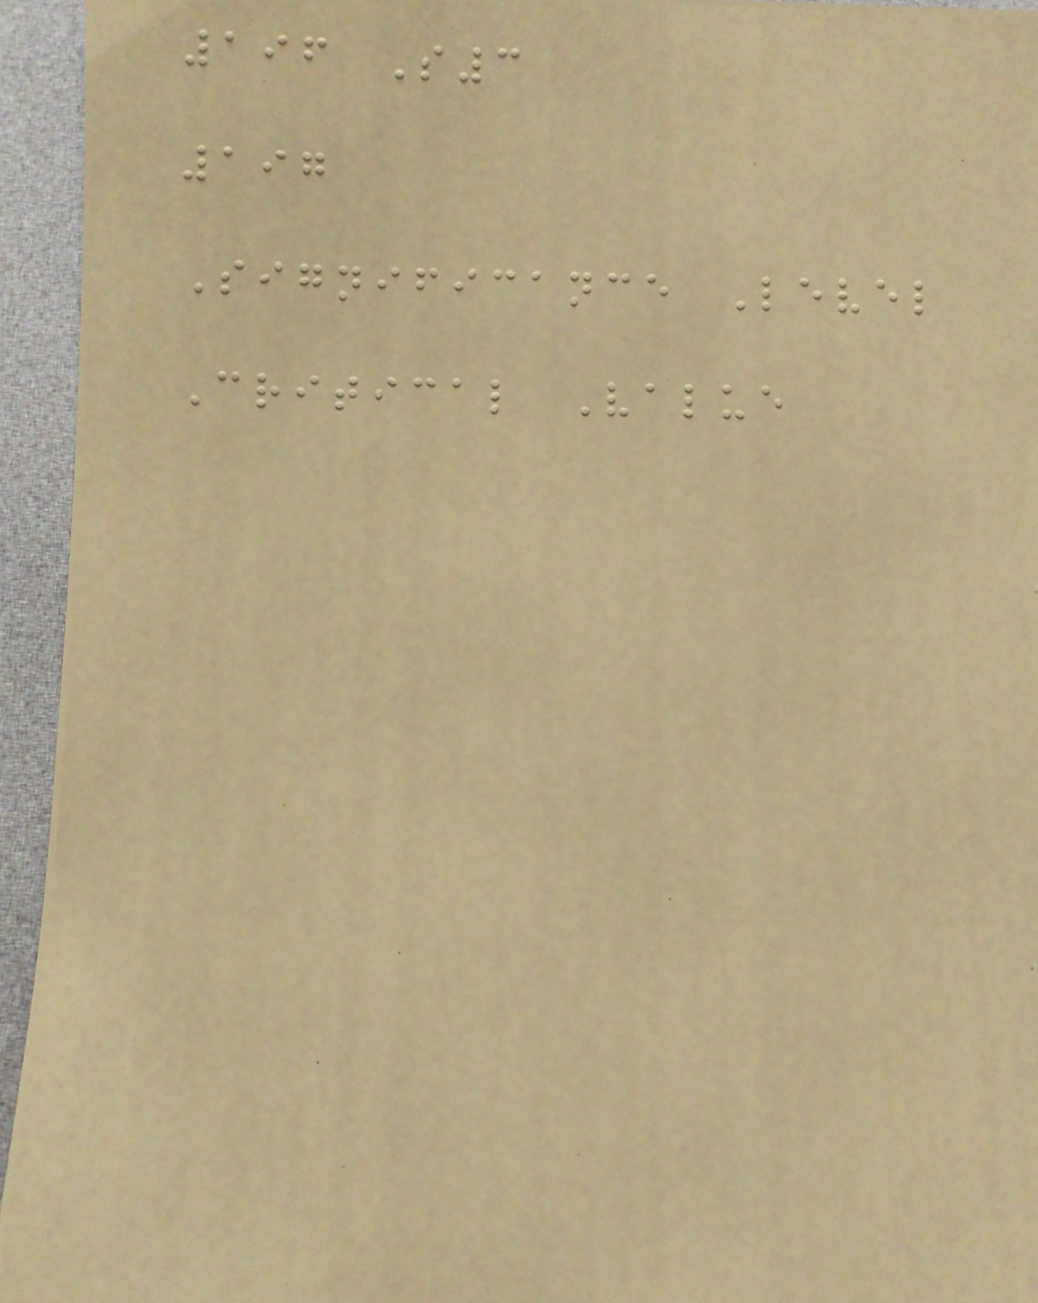196 S3
197
Significance Level
Critical Value
